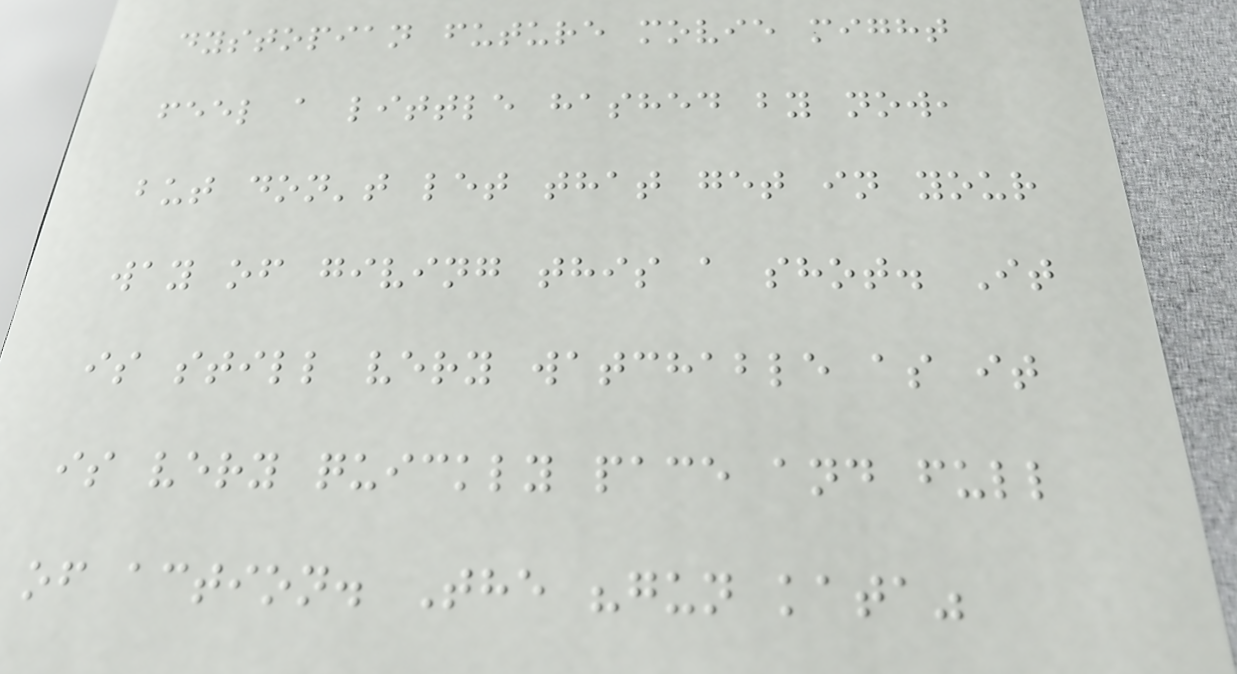dystopian future movie might
feel a little hashed by now,
but don't let that get in your
way of giving this a shot. It
is still very watchable as it
is very quickly pace and full
of action. The "gun kata"
